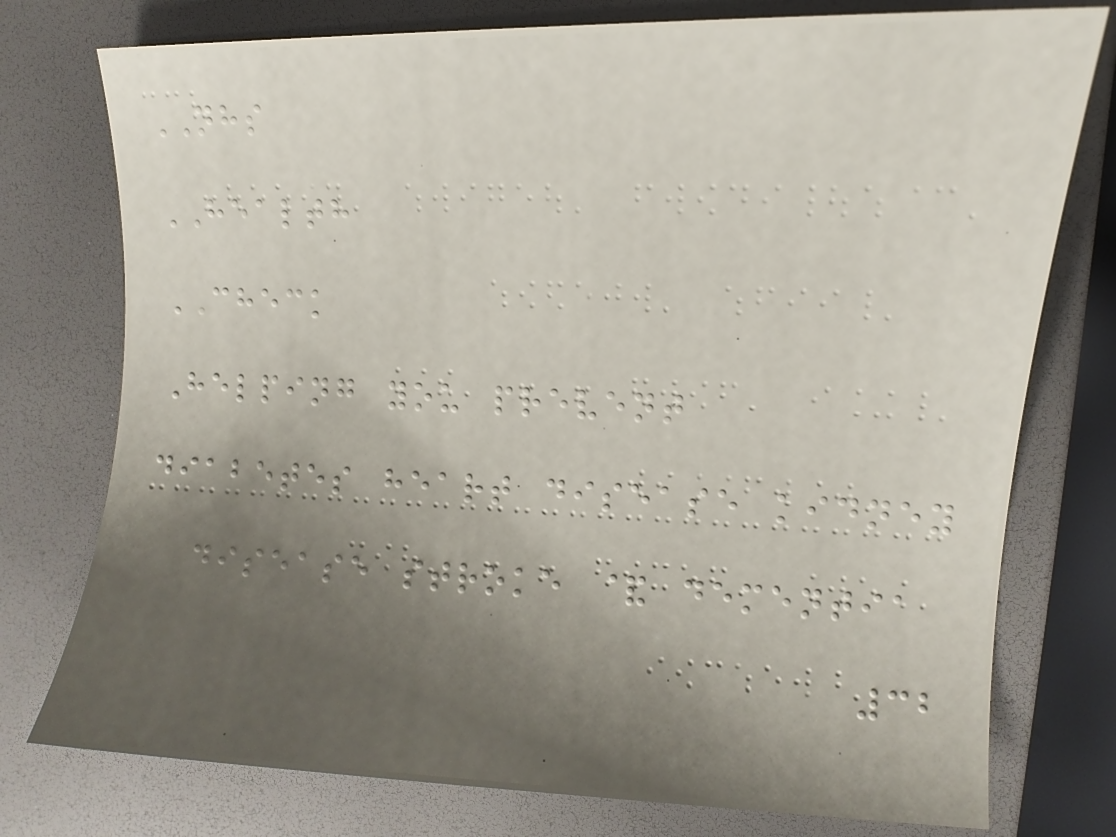NHS
HEALTH
CHECK
Helping you prevent
diabetes heart disease kidney
disease stroke & dementia
32
